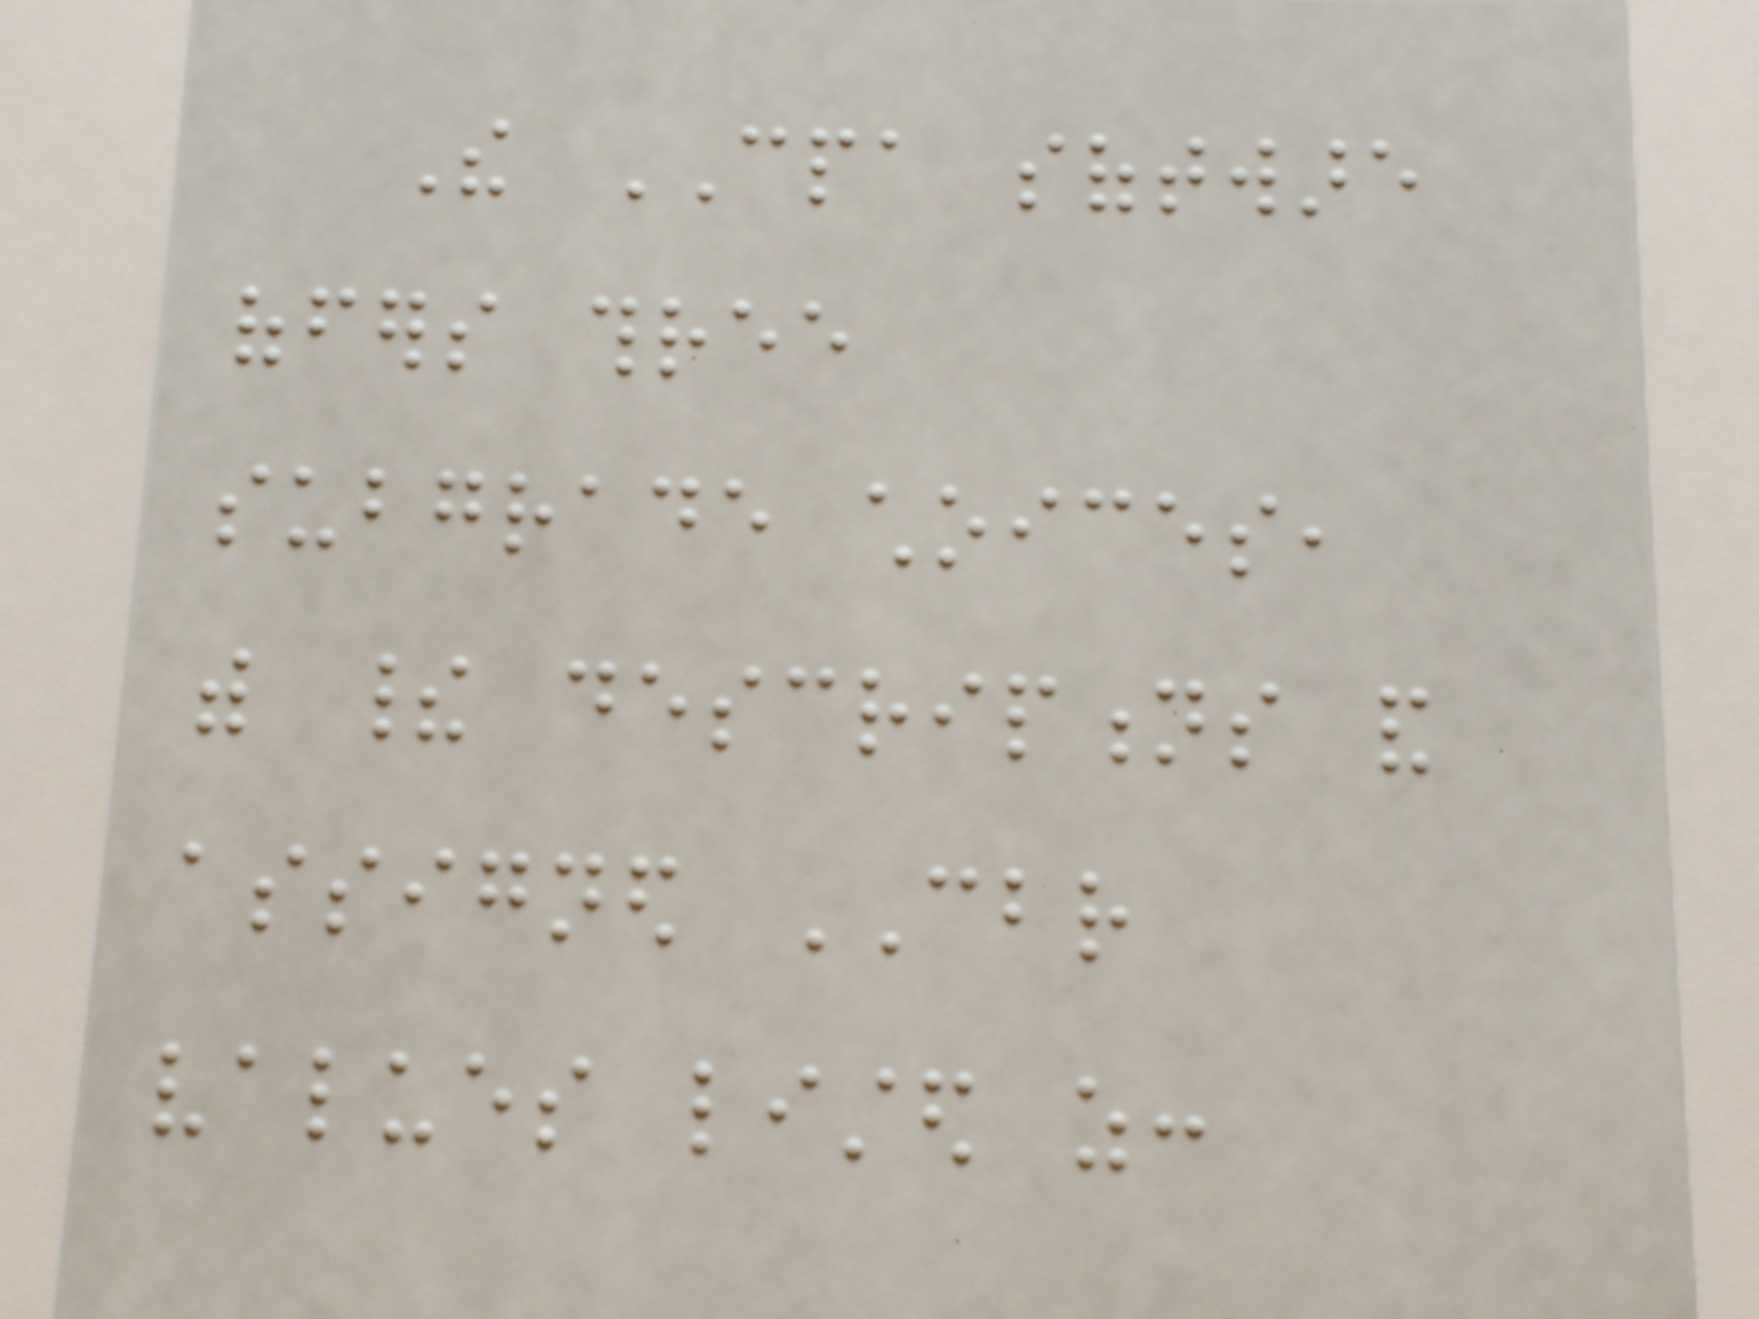The CPA software
offers three
subgrade choices,
with their descriptions and
assigned CBR
values listed as:
